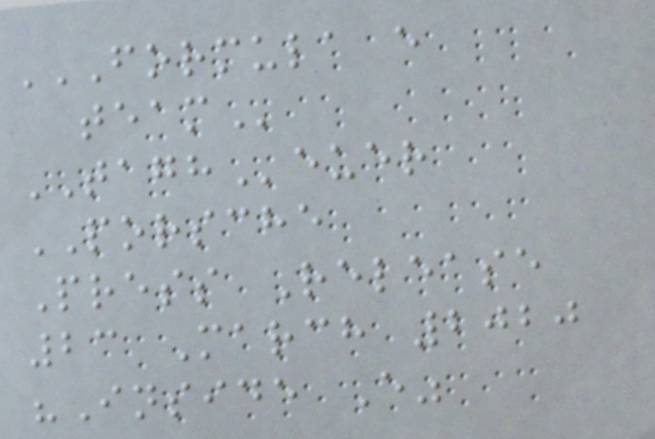FORMULA E
TEAM
TAGHeuer
PORSCHE
Press Release
23 March 2020
"Inside E"
